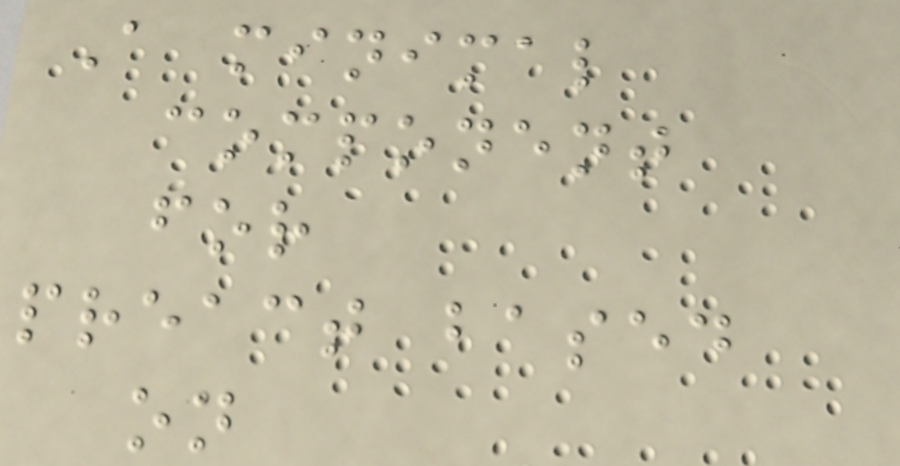A minimal
component
for
preact based
on
